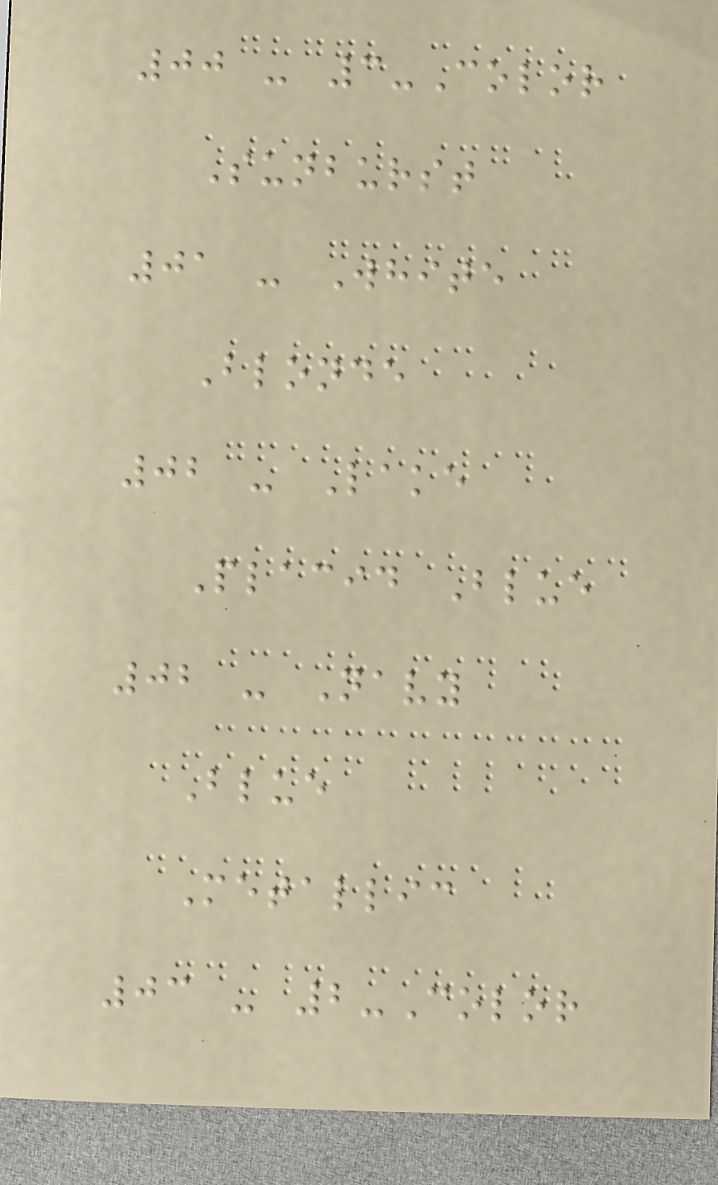00 - 3-Color
Sunburst
01 - White
Blonde
02 - Lake
Placid Blue
02 - Navy
Blue
Metallic
03 - 2-Color
